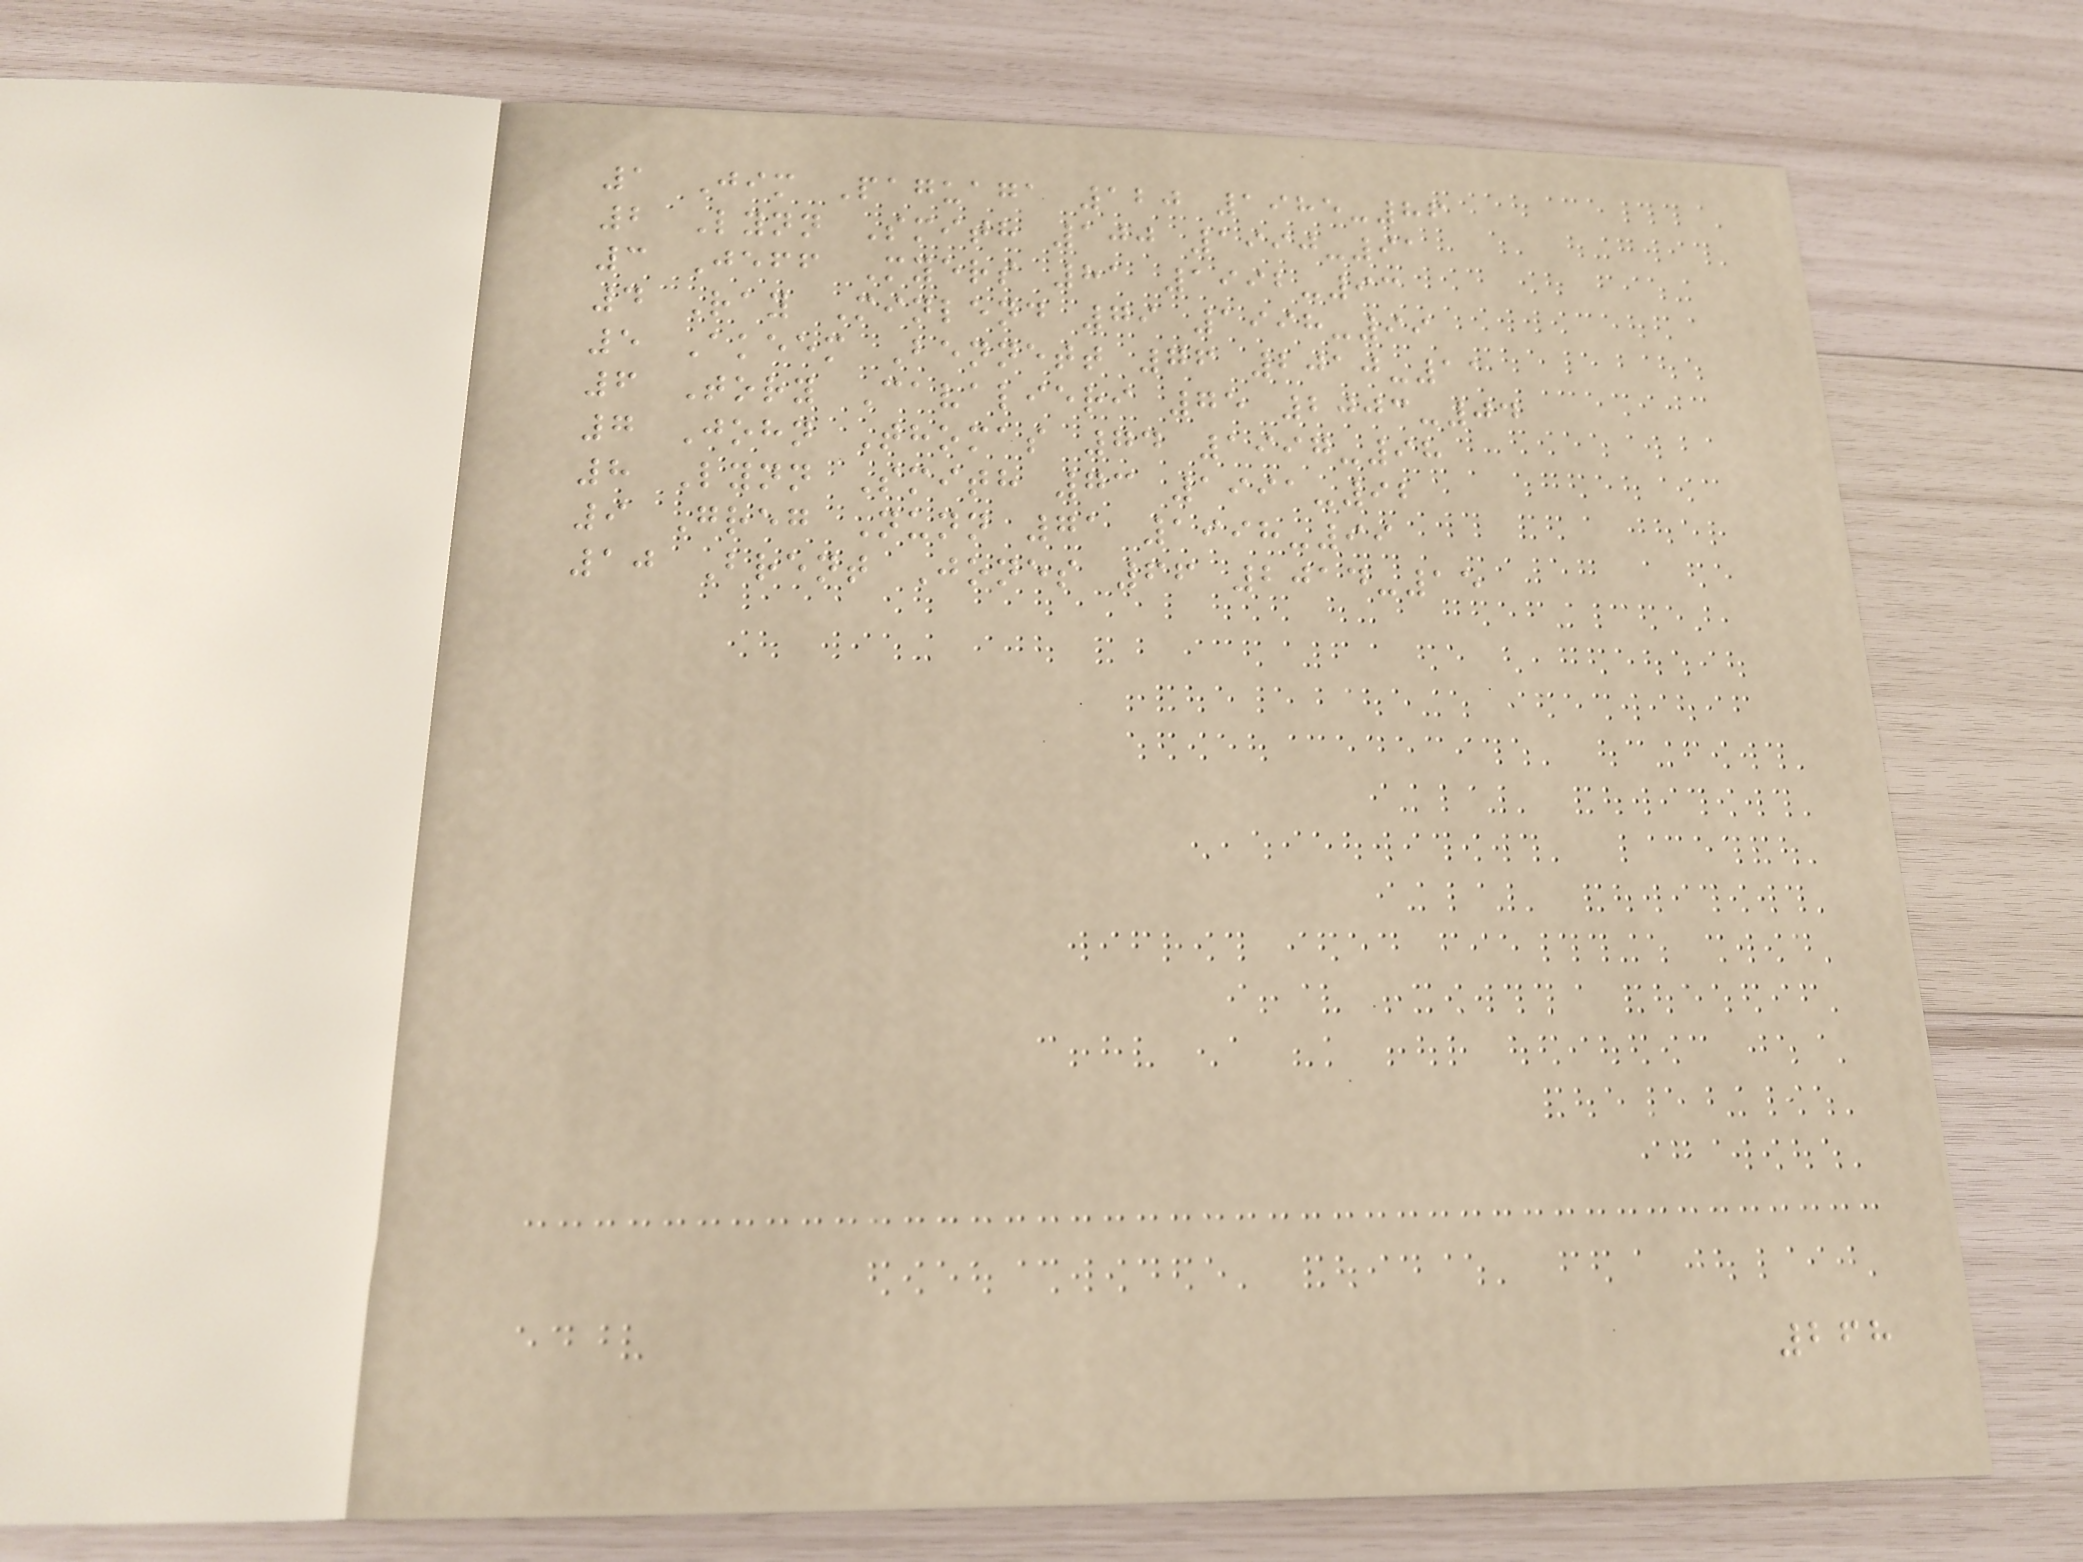1 Jim Paguaga 120 1985-86
2 Lynn Smith 100 1990-91
3 Jeff Myers 81 1992-93
4 Ray Minlend 79 1998-99
5 Akeem Bennett 76 2010-11
6 Tory Cavalieri 75 2003-04
7 John Thomas 74 1997-98
8 Lynn Smith 73 1991-92
9 Greg Nunn 71 1998-99
10 Brent Jones 66 2014-15
268
